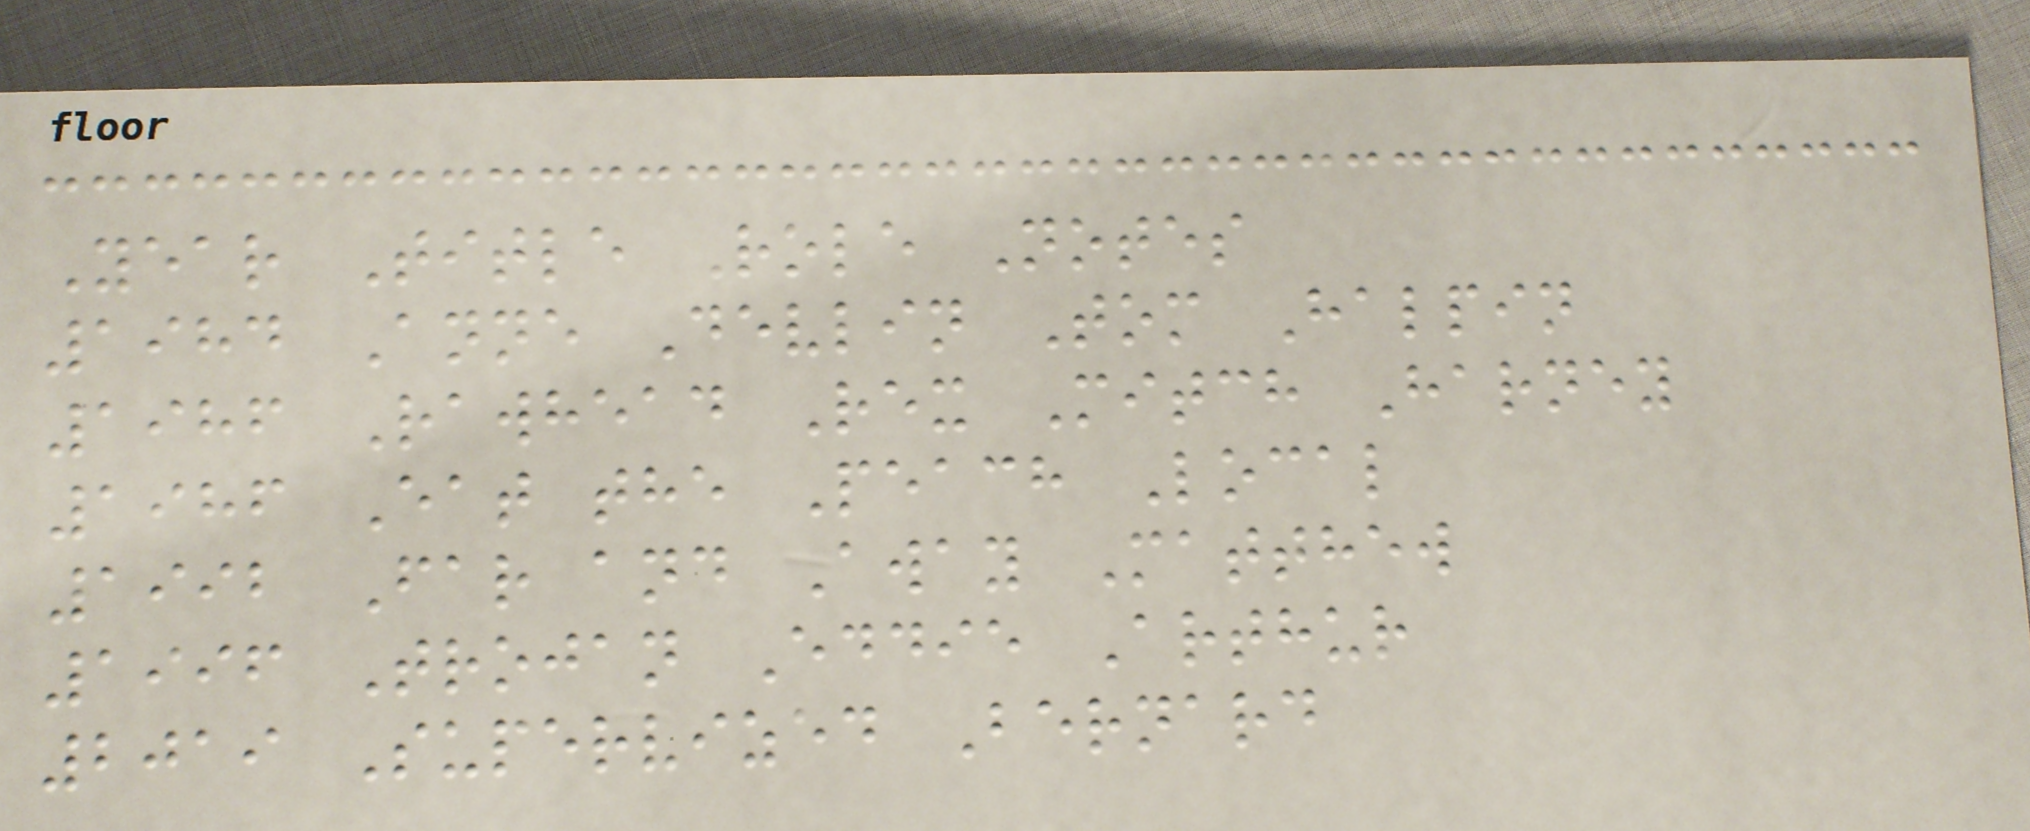Year Title Role Notes
1984 Anne Devlin Tom Halpin
1986 Rawhead Rex Mitch Harney
1986 Eat the Peach Local
1992 Far and Away Matthew
1996 Trojan Eddie Arthur
2019 Supervized Bernard
